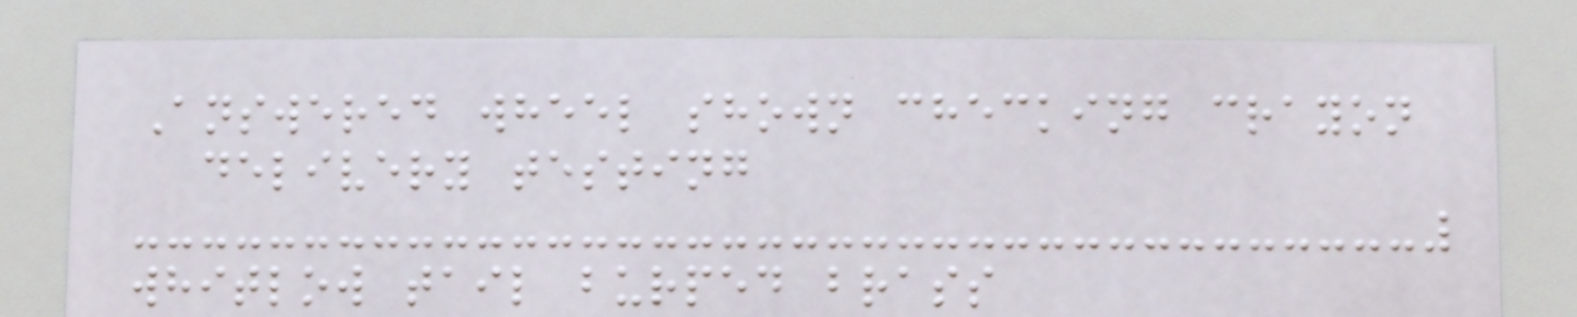Answered wheel shown checking crayon
delivery testing
whitlow tail burped brass
